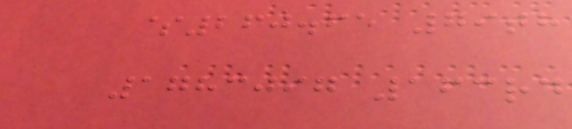$260.65 79th
1783097 163rd
